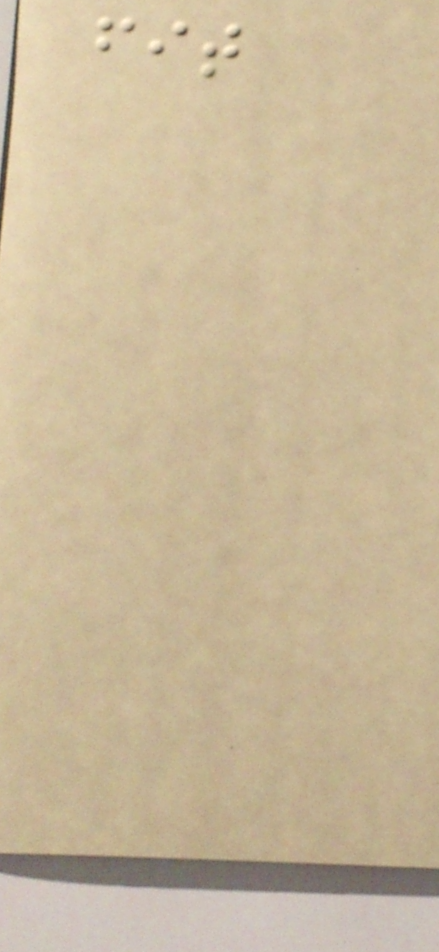fit
